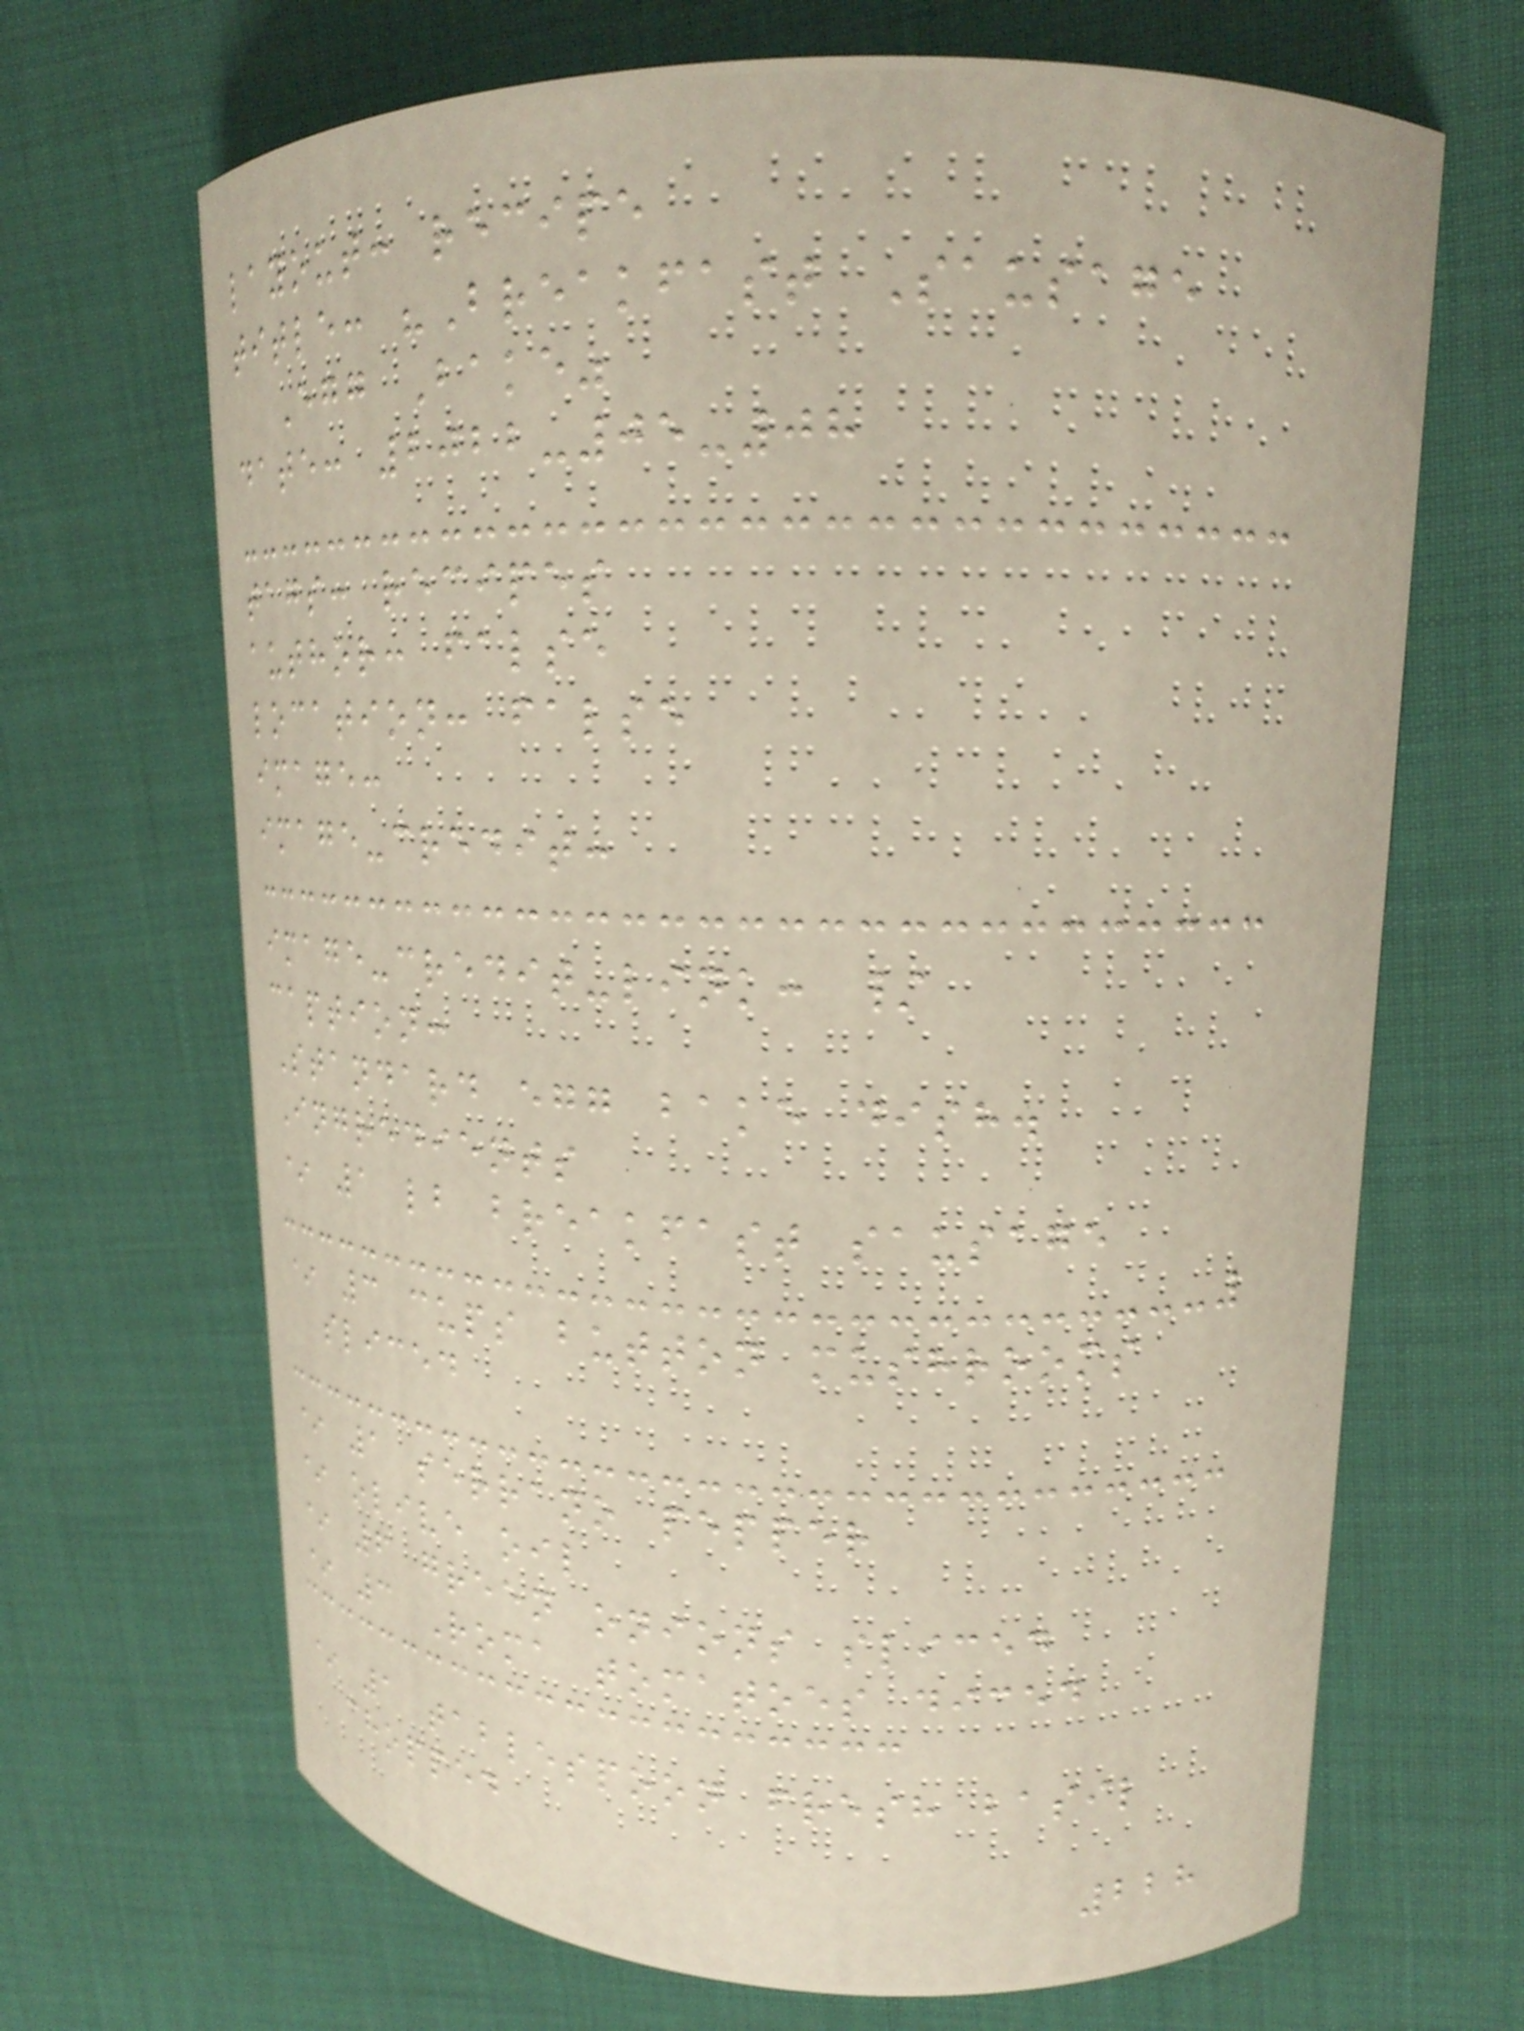layout: recipe
title: "Breakfast Sausage
Egg Bake"
date: 2022-05-08
tags: recipes
author: false
location: false
image:
image-credit:
image-credit-link: /
caption:
Standard egg bake dish.
Ingredients
* 1 lb breakfast sausage
* 3 cups button mushrooms
sliced
* 1 serrano pepper
* olive oil
* 6 green onions sliced
* 3 Roma tomatoes diced
* 1 tablespoon fresh basil
chopped
228
